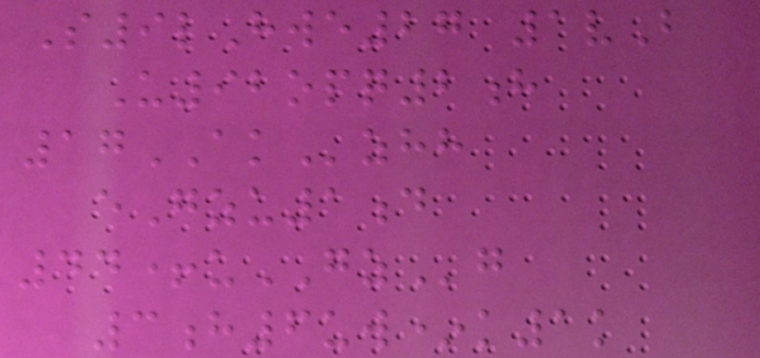S9lHwe27 1vB
U92opq2h
17AKzhh
eGzu1d
44+uGZg
3h6uw*k1k
